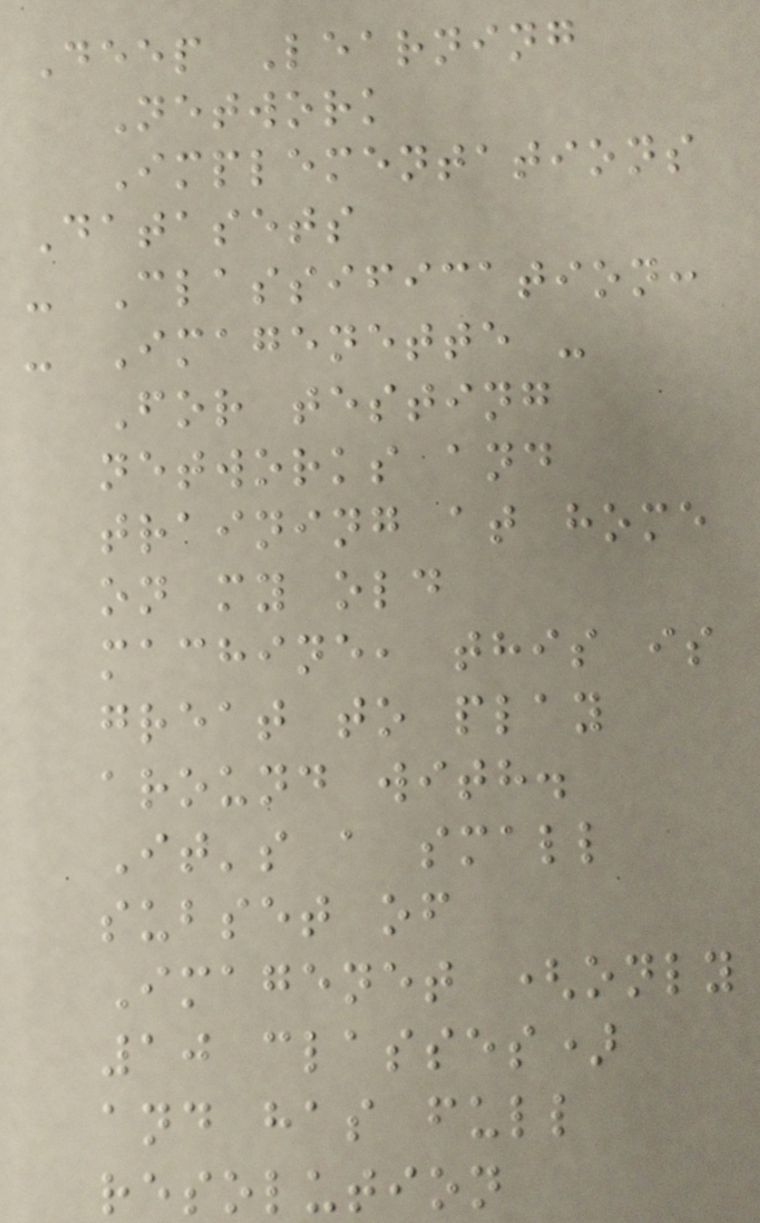Deep Learning
Network
Implementations
Datasets
- Classification:
- Imagenette -
For testing
networks and
training at home
on my old
machine, this is
great to play
around with.
It's a small
subset of
Imagenet (only
10 classes)
and has full
resolution
